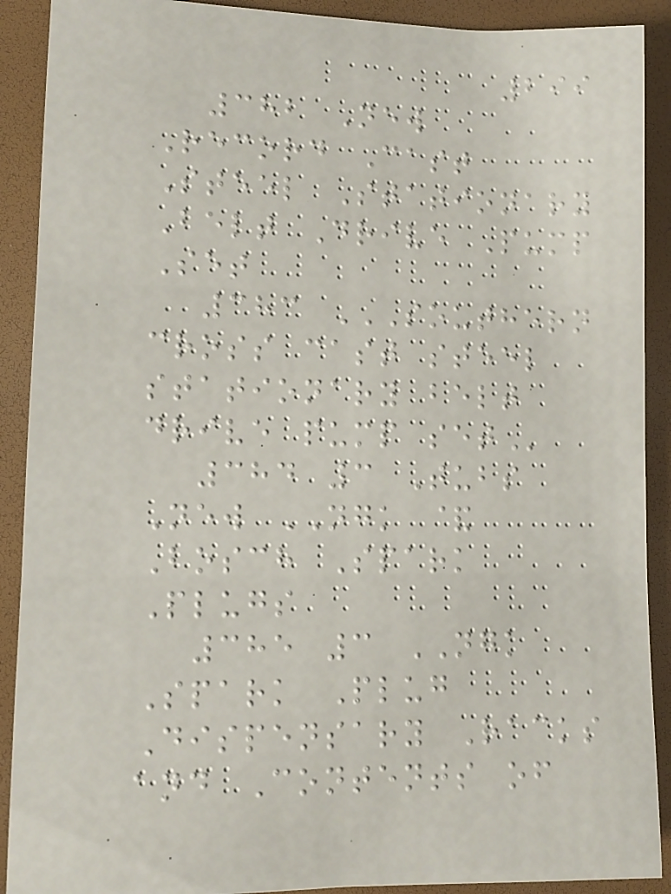299
382 New
Record Cast
Steel Stationary
Belt Drive Pump
Set
383 SOUTHERN
CROSS CAST STEEL
STATIONARY BELT
DRIVE PUMP SET
384 3 Tubs
New NGK &
Bosch Spark
Plugs
385 3 NGK
Spark Plug
Dispensary Racks
and Contents of
